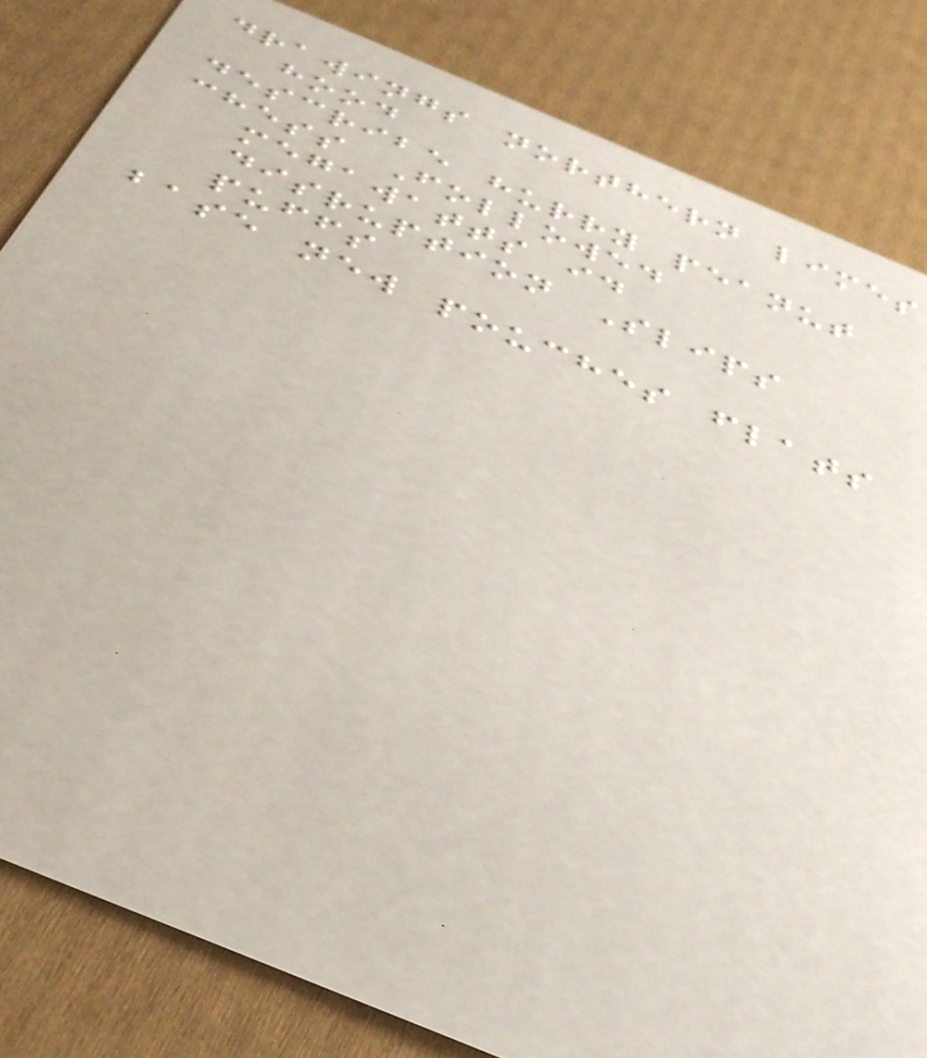drawings northern limes
hood
describe hurry peanut
chess Followed
megawatts id
disruption Slips
puffs
base new pouches flats
